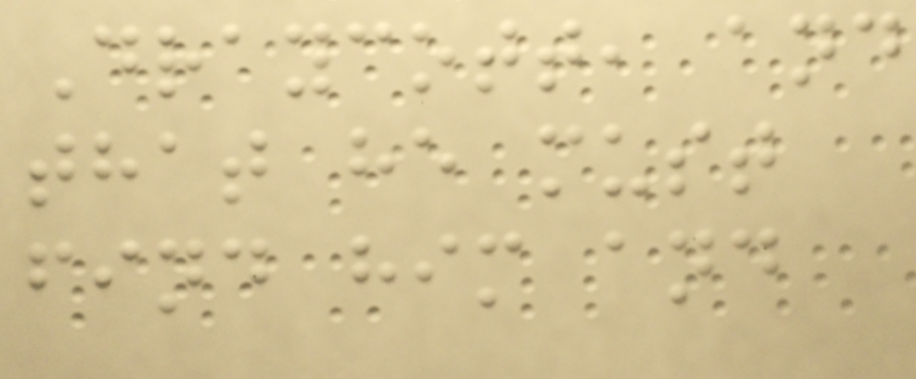Draycott, and
that he must
find him and
